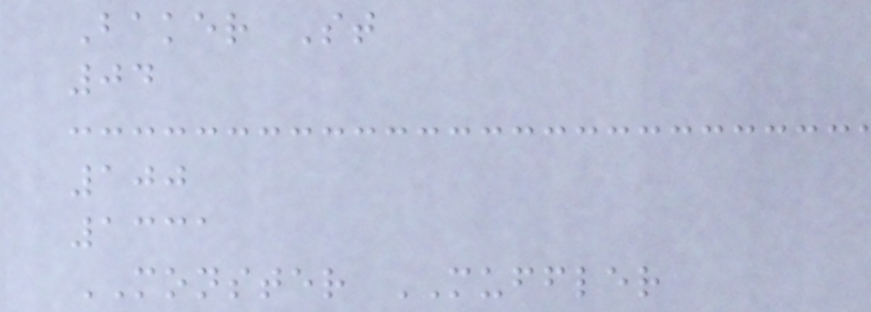Baker St
04
100
1331
MONSTER MUFFLER
